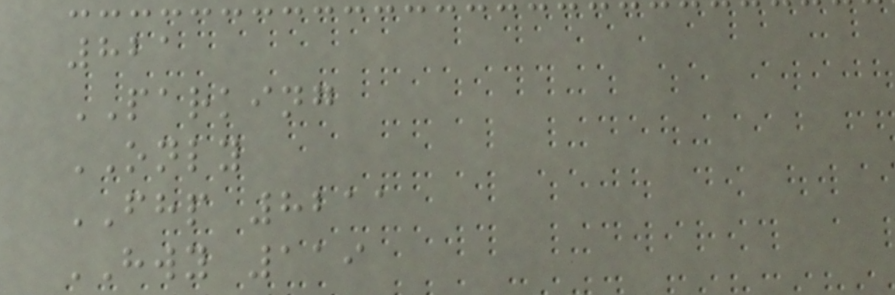821
PARKING
ONLY
FHP 8211
HWY 119
